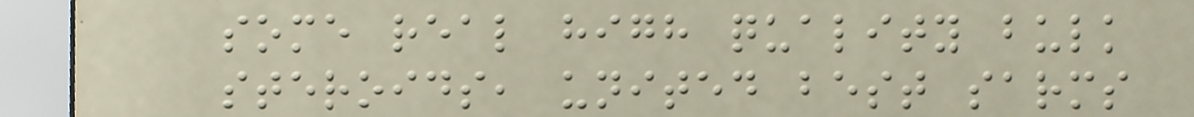some real high quality bulk
steroids, united best sarms
